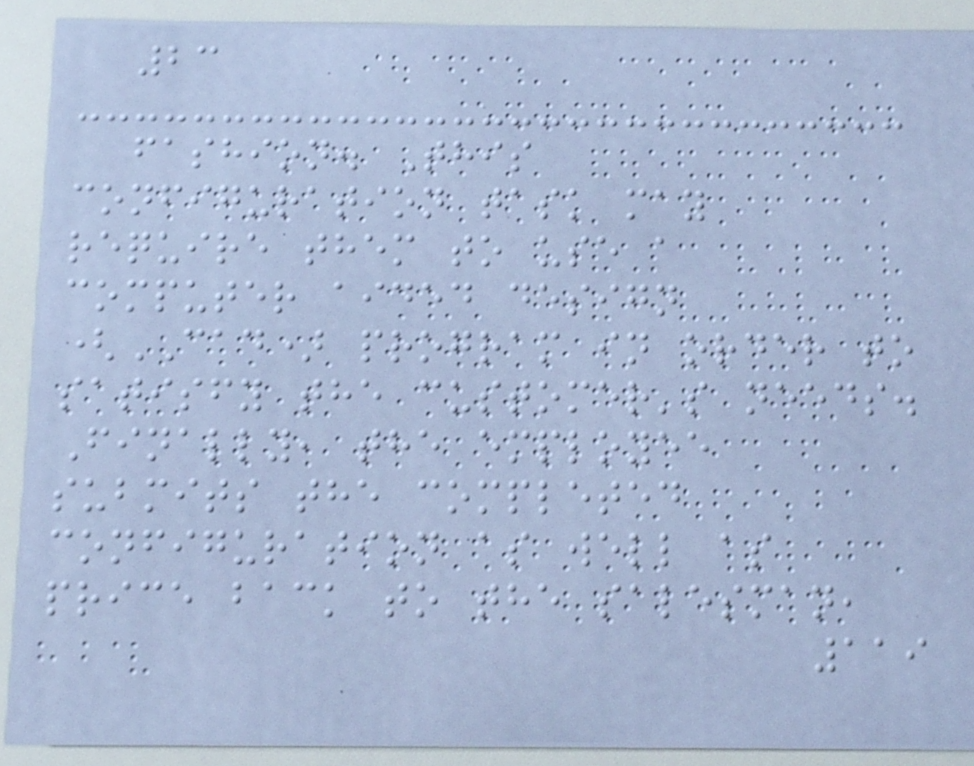23
fashion. This
configuration task may
require them to use a
computer aided design
(CAD) program in order to
satisfy the customer's needs.
Finally, the employee
submits the completed
configuration as well as
price back to the salesman,
119
